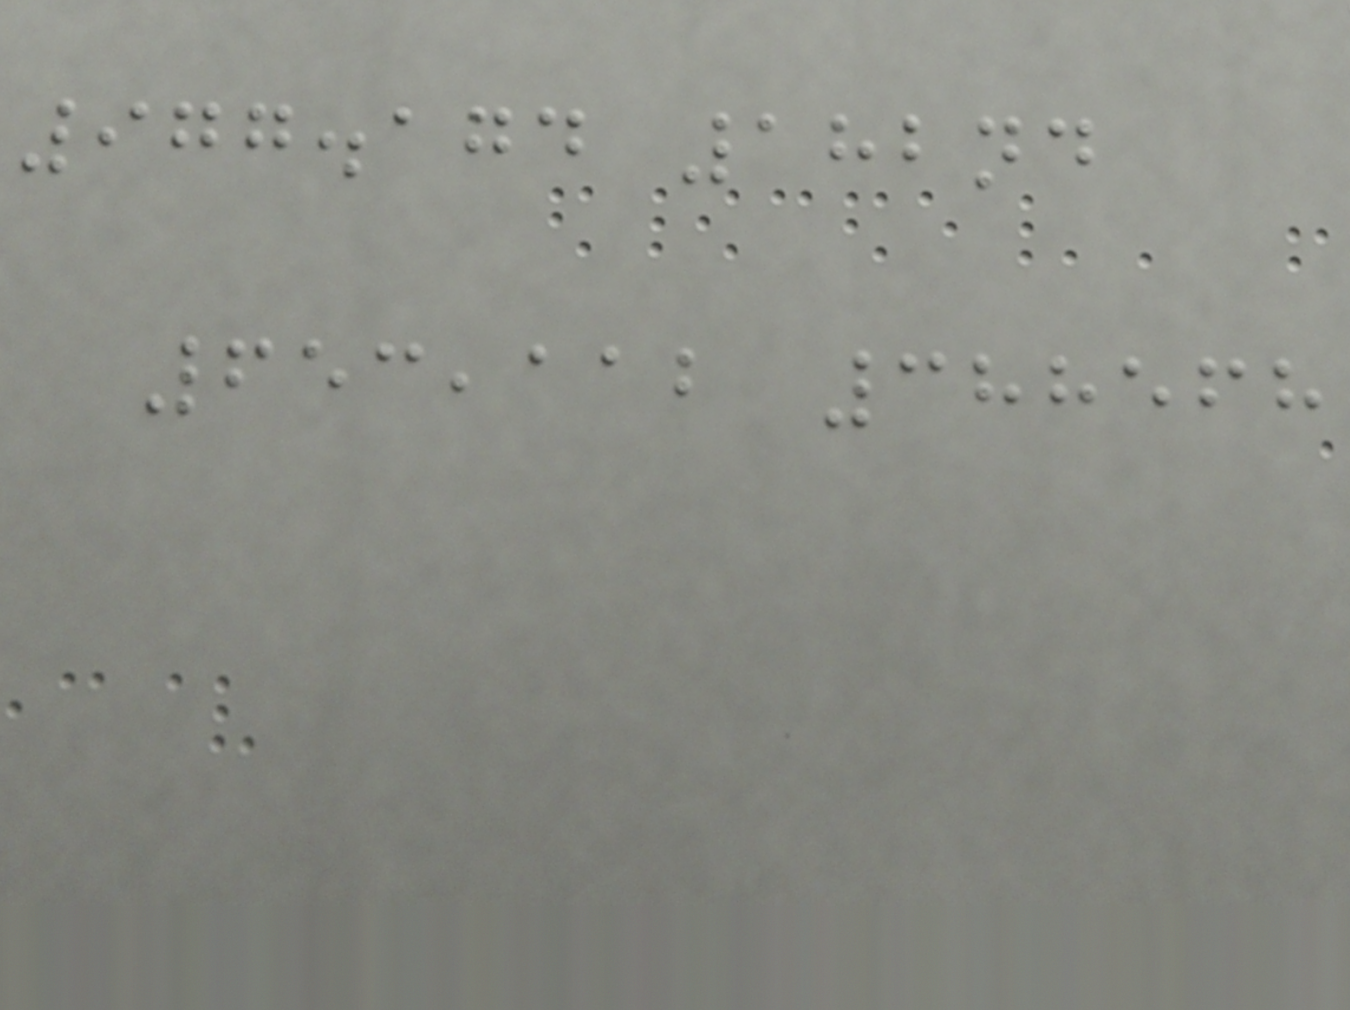977.174 182nd
653,112 388568
